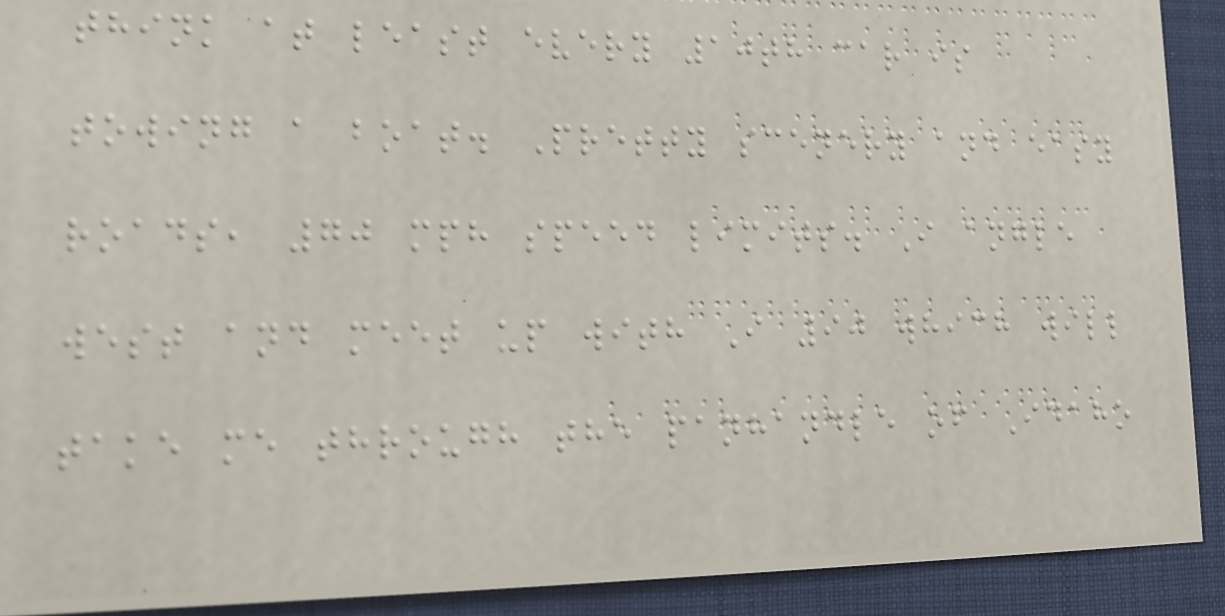think at least every 10th car is
towing a boat. Pretty scenery and easy
roads, 70 mph speed limits. I angle
west and meet up with I 90 which will
take me through the panhandle of Idaho
